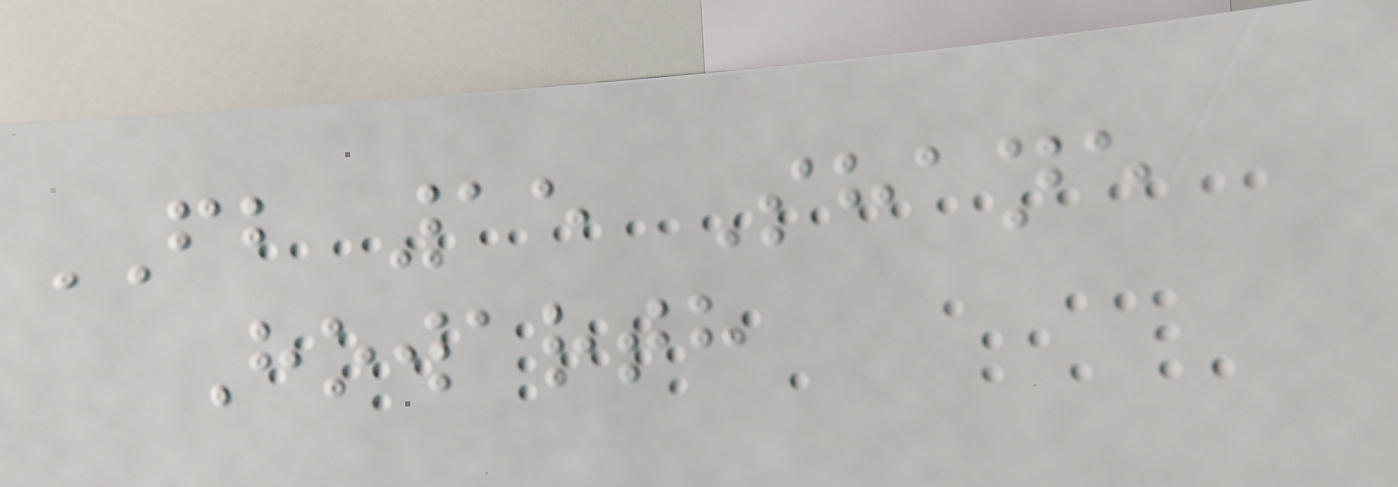FB 15 Shane
Howarth
